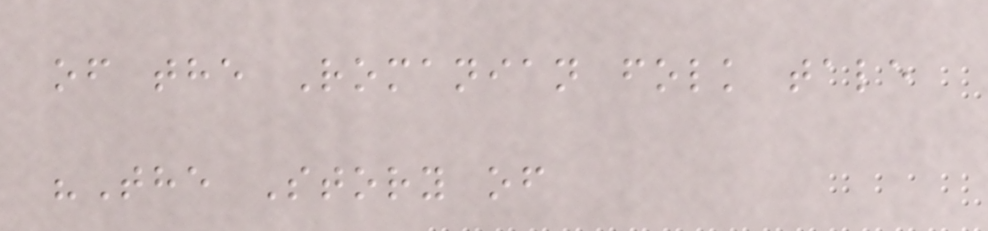of the Romanian folk tale
"The Story of
